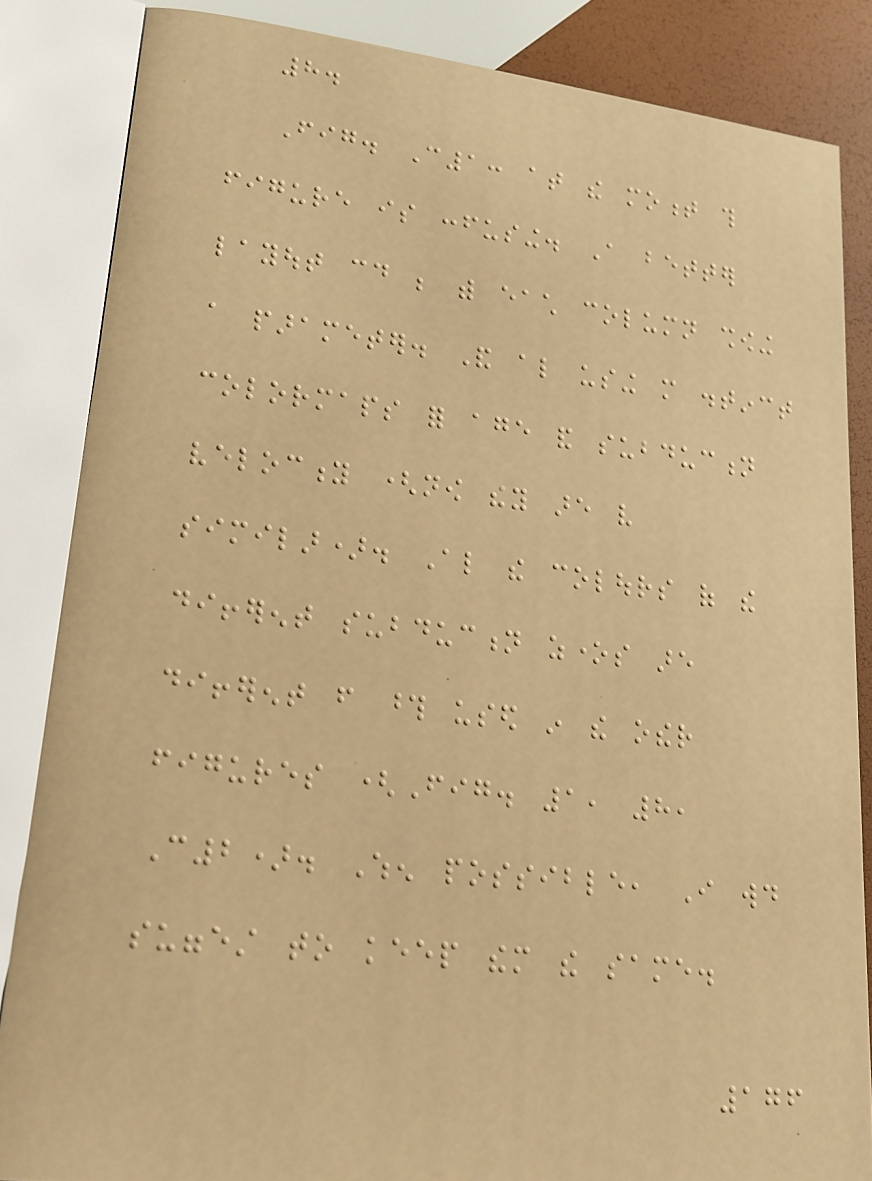8.
Fig. C1: at the moment this
figure is confusing. A better
layout could be with each column showing
a parameter. And also using more distinct
colormaps for age and subduction
velocity (now they are very
similar). Also the colours of the
different subduction zones are
different from those used in the other
figures (Fig. 1, 8,
C2). When possible, I would
suggest to keep them the same.
176
